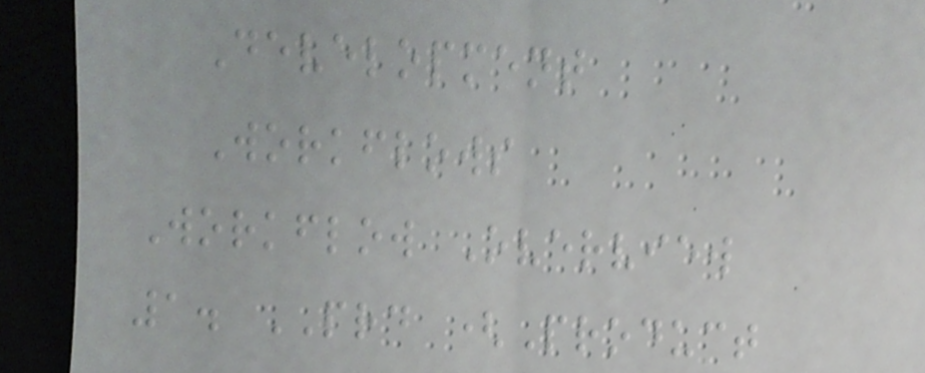Development
Workflows
Workflow Overview
1. PRD (Product
